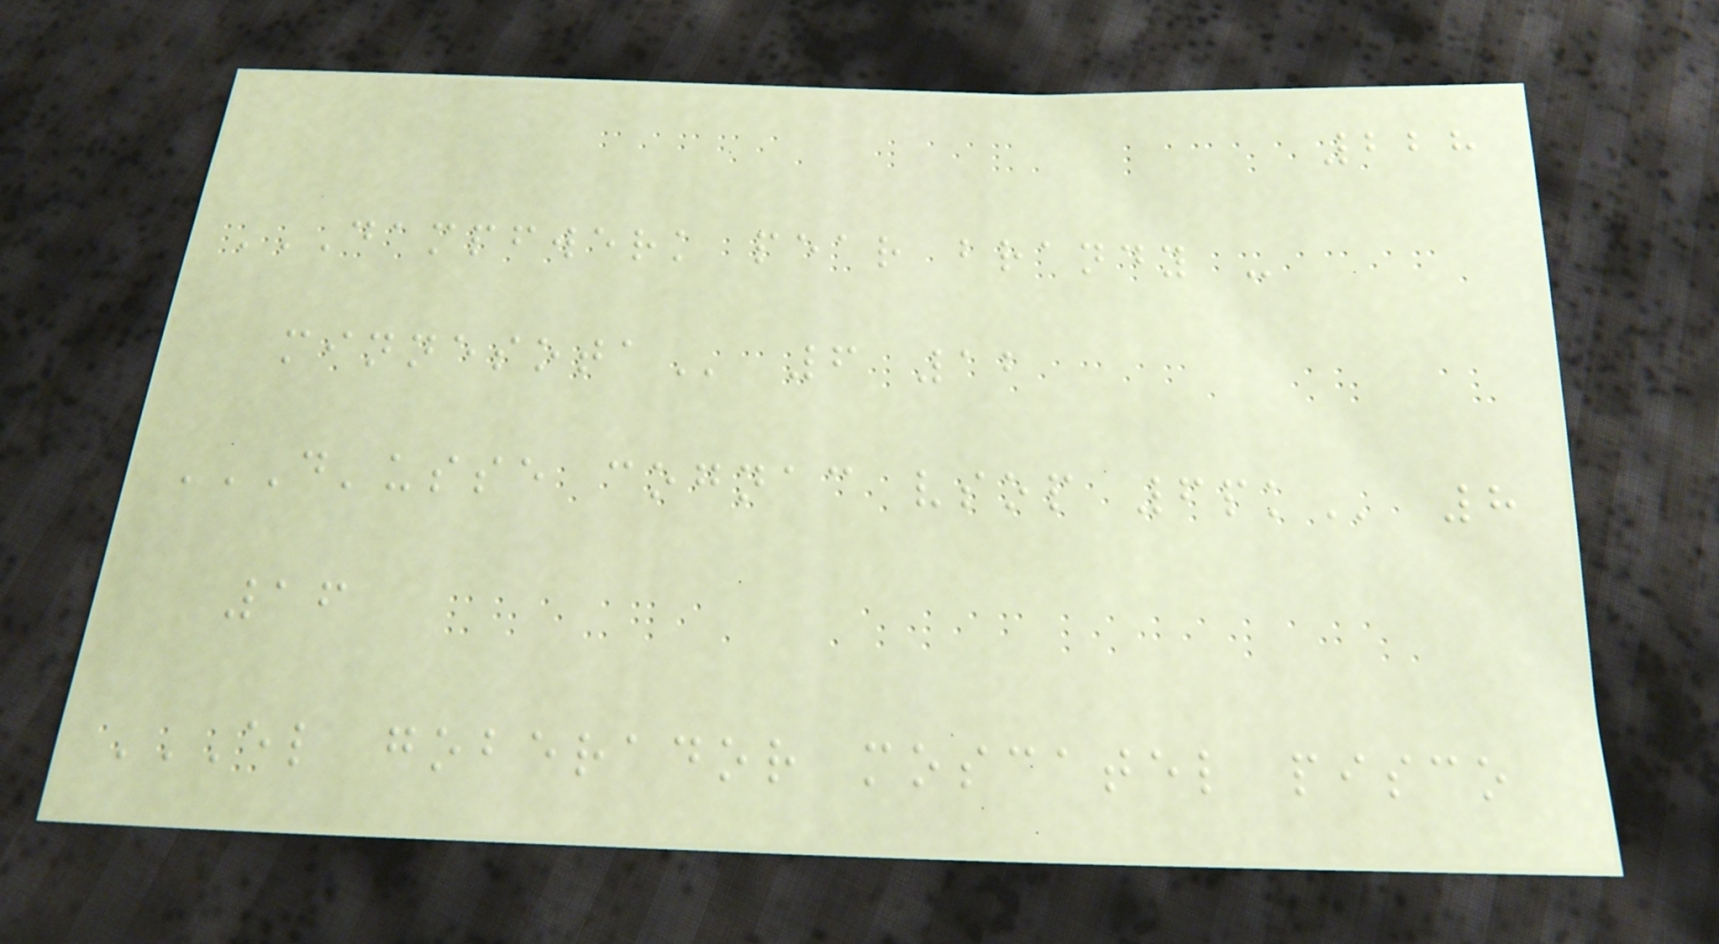228
DAMPFWERK PEAR BRANDY -
MINNESOTA 6 12
D'USSE COGNAC VSOP 6PK 8
16
EL GOBERADOR MOSCATEL PISCO
